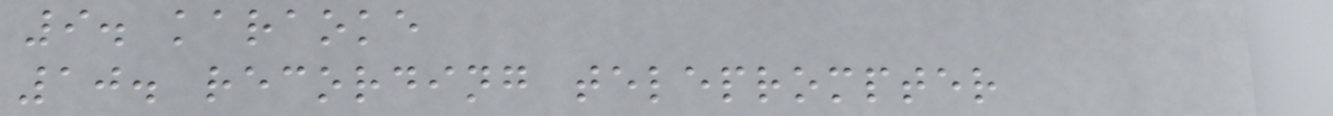9. karaoke
10. recording teleprompter
